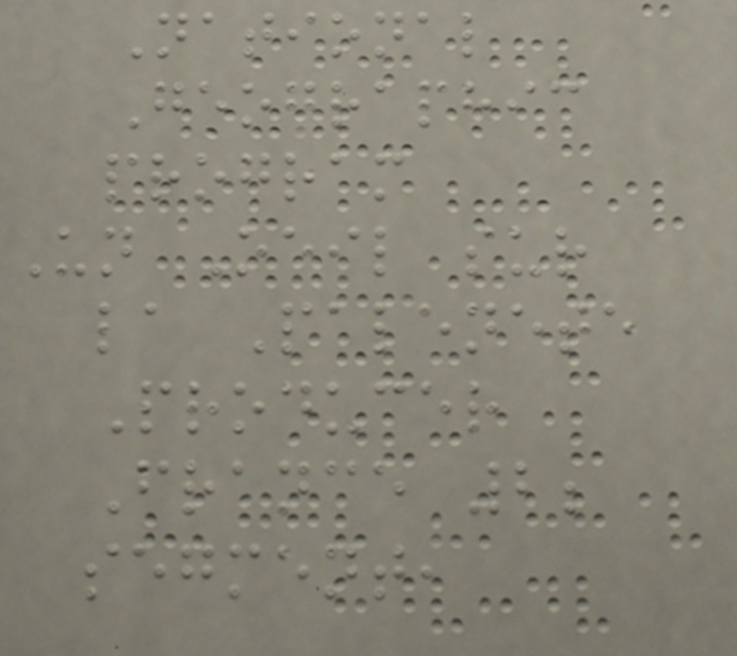National
Geographic
program
Un Oeil sur
la Palenete
Producer
France 2;
segment,
